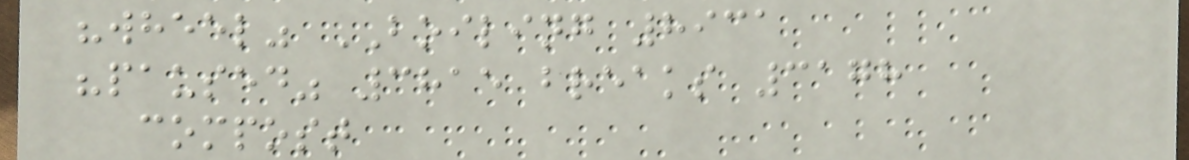"wheel" BOILING 8931
"paused" 3815 breaks 3178
compost
